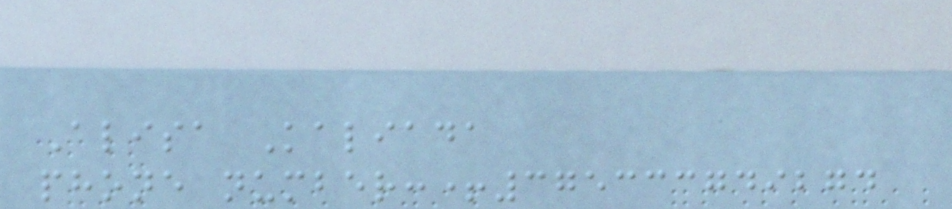Alisa Kaliada
phone number:+375333749274
